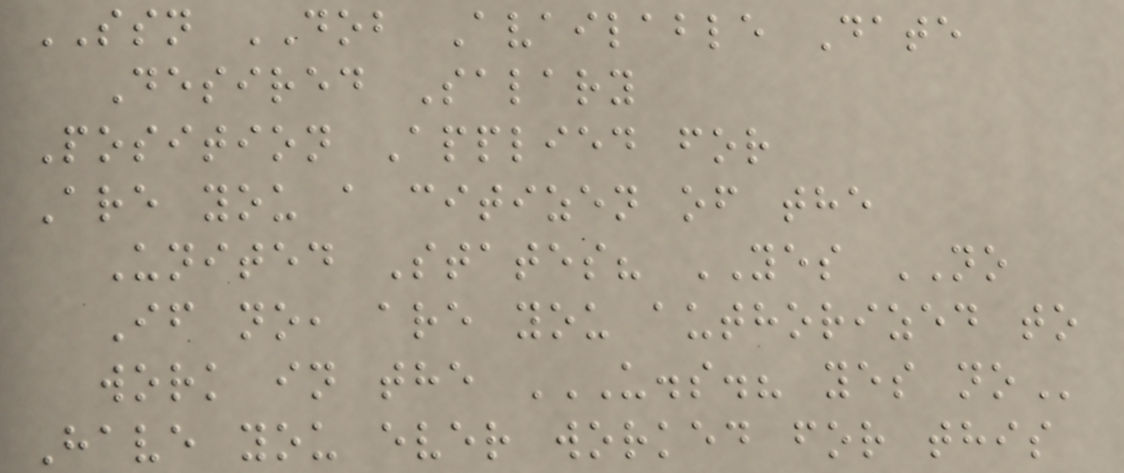SSN DOB Available Date
Desired Salary
Position Applied for
Are you a citizen of the
United States? YES NO
If no, are you authorized to
work in the U.S.? YES NO
Have you ever worked for this
